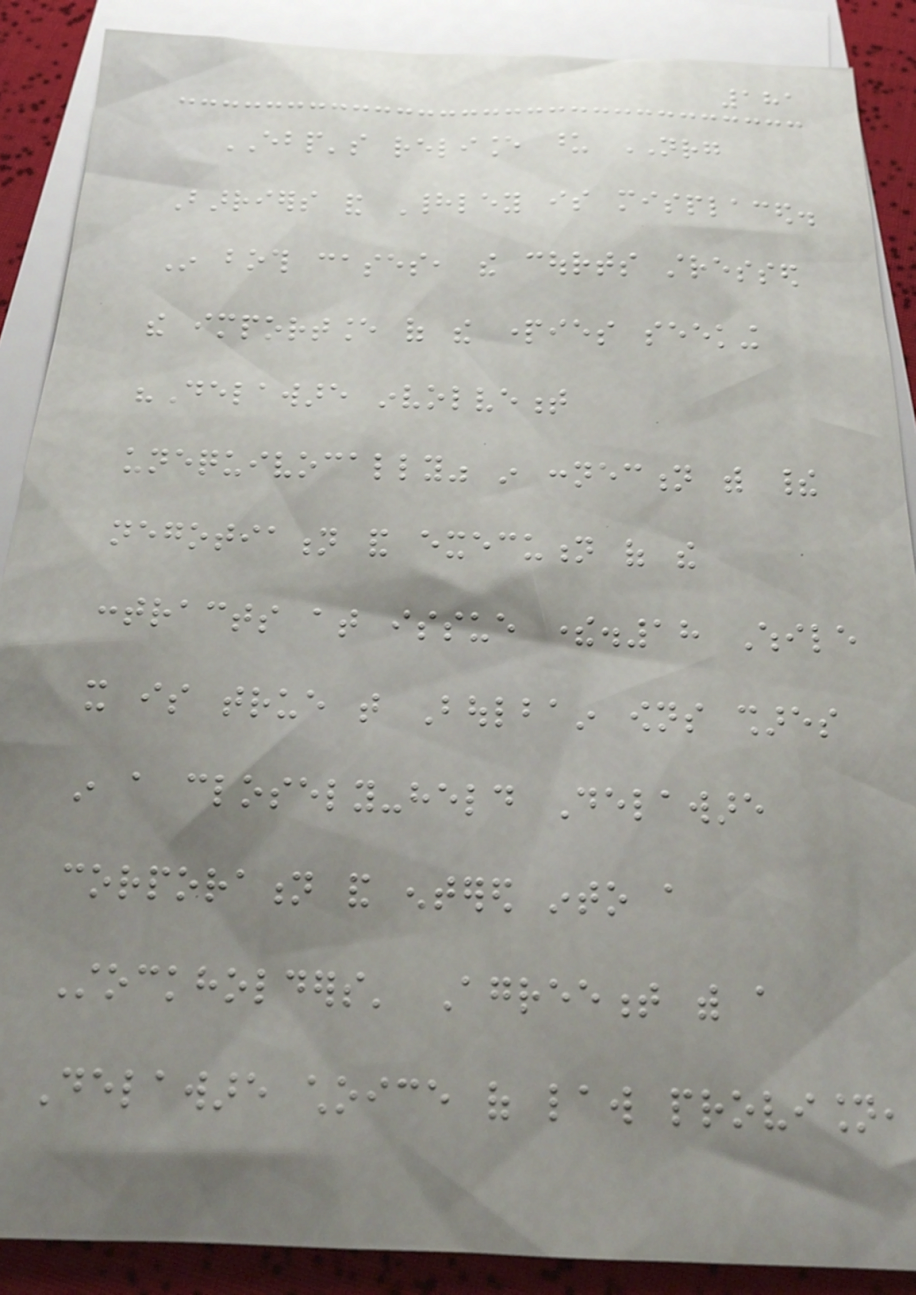181
EBP's reliance upon NRG
Barriers and Hadley is misplaced.
In both cases, the courts stressed
the importance of the parties seeking
"Delaware involvement
unequivocally" in connection with their
negotiation and execution of the
contracts at issue there.18 While
it is true that Boulbain owns shares
in a closely-held Delaware
corporation and entered into a
Stockholders' Agreement with a
Delaware choice of law provision,
